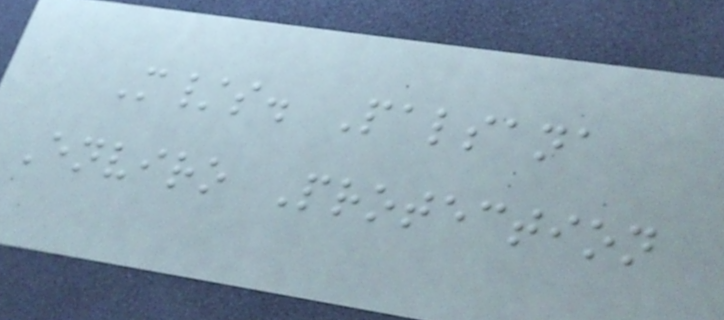M/s. Palsana
Enviro Protection
